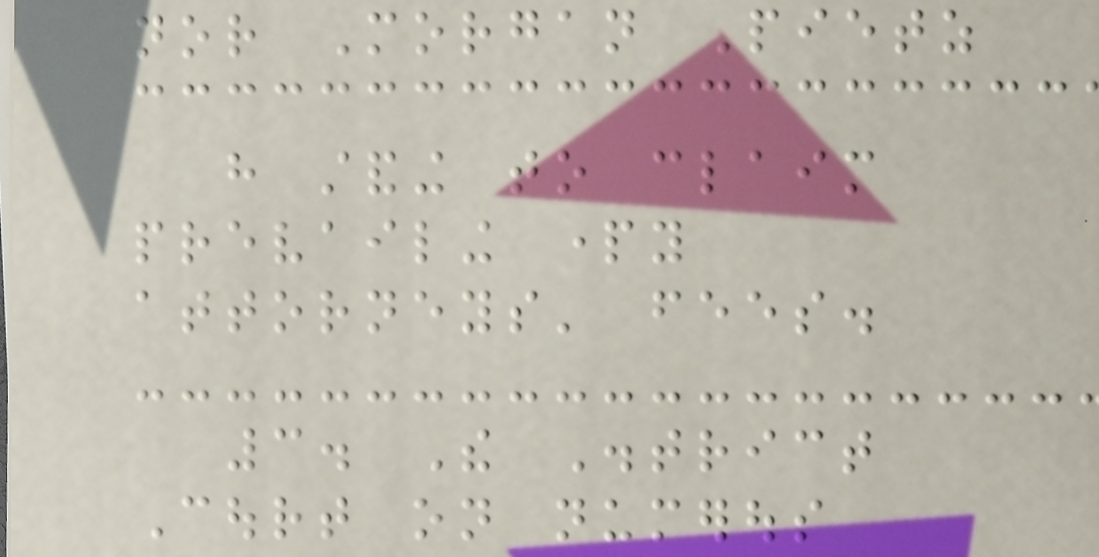nor Morgan Pietz
have standing to claim
prevailing party
attorneys' fees.
3. The District
Court on numerous
